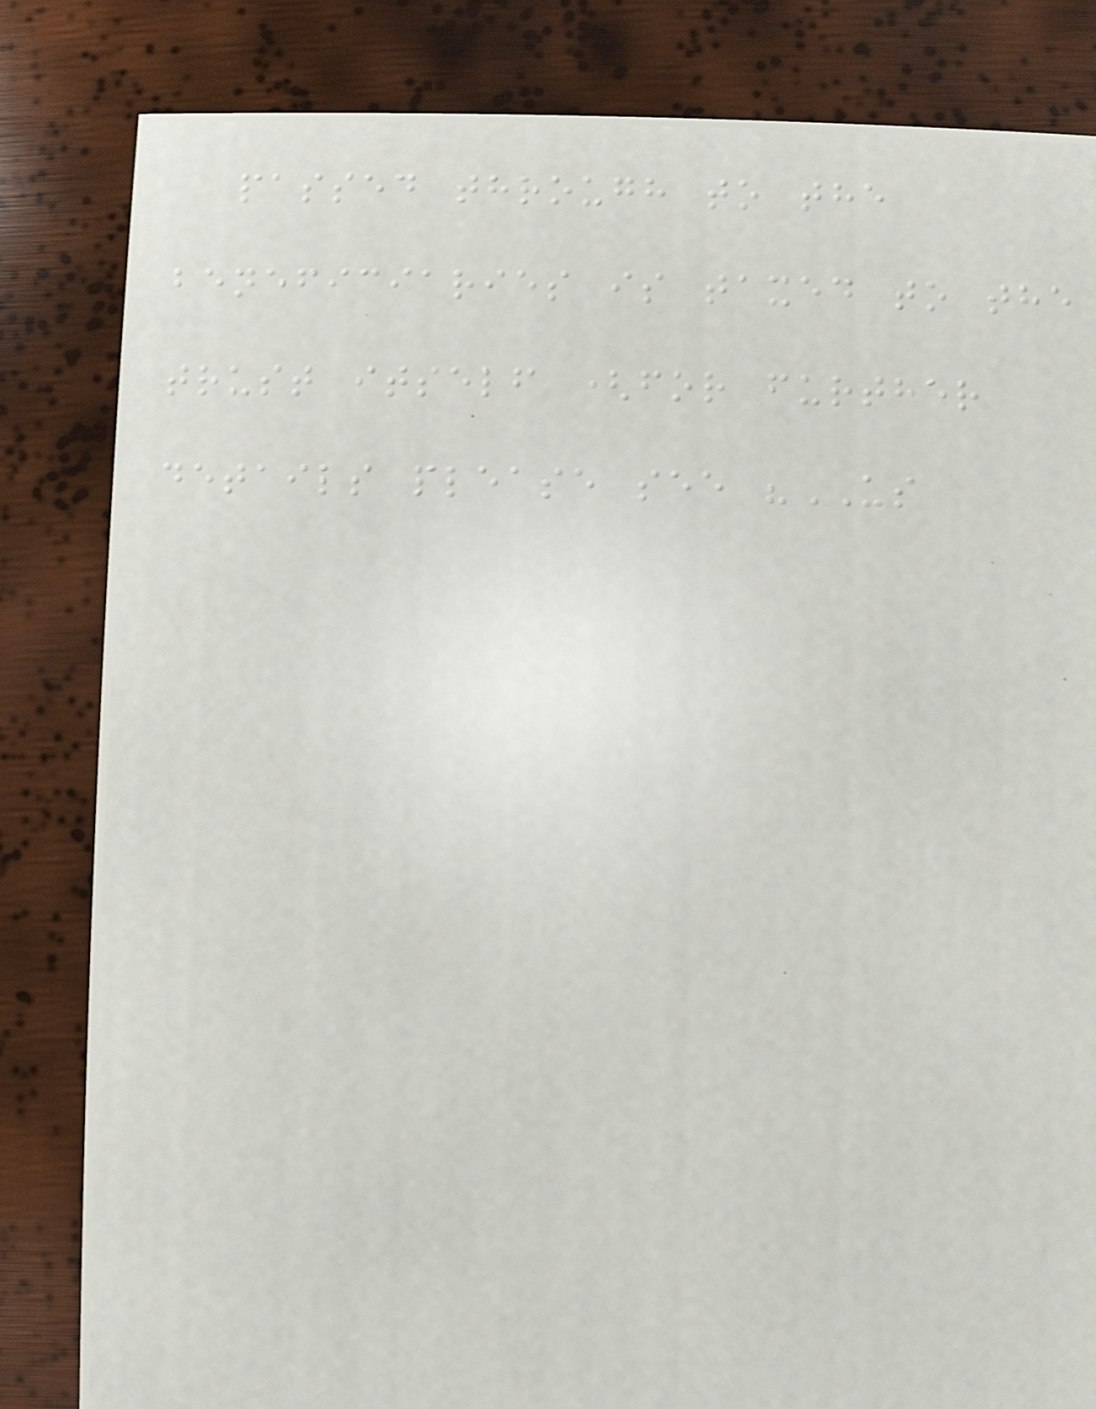passed through to the
beneficiaries is taxed to the
trust itself (for further
details please see "US
